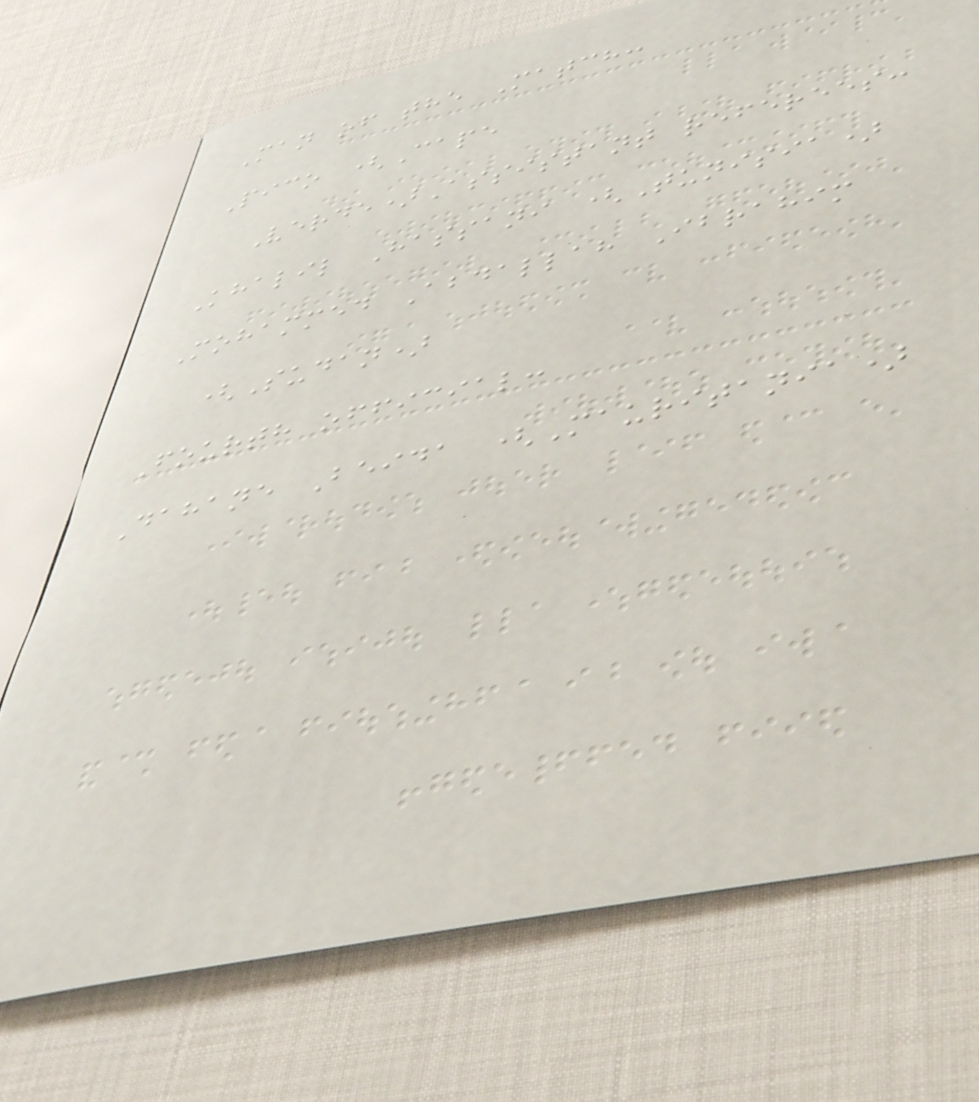Man of the Match:
Pico (Cape
Verde)Assistant referees:
Khalil Hassani (Tunisia)
Mohammed Abdallah Ibrahim
(Sudan)
Fourth official:
Dahane Beida (Mauritania)
